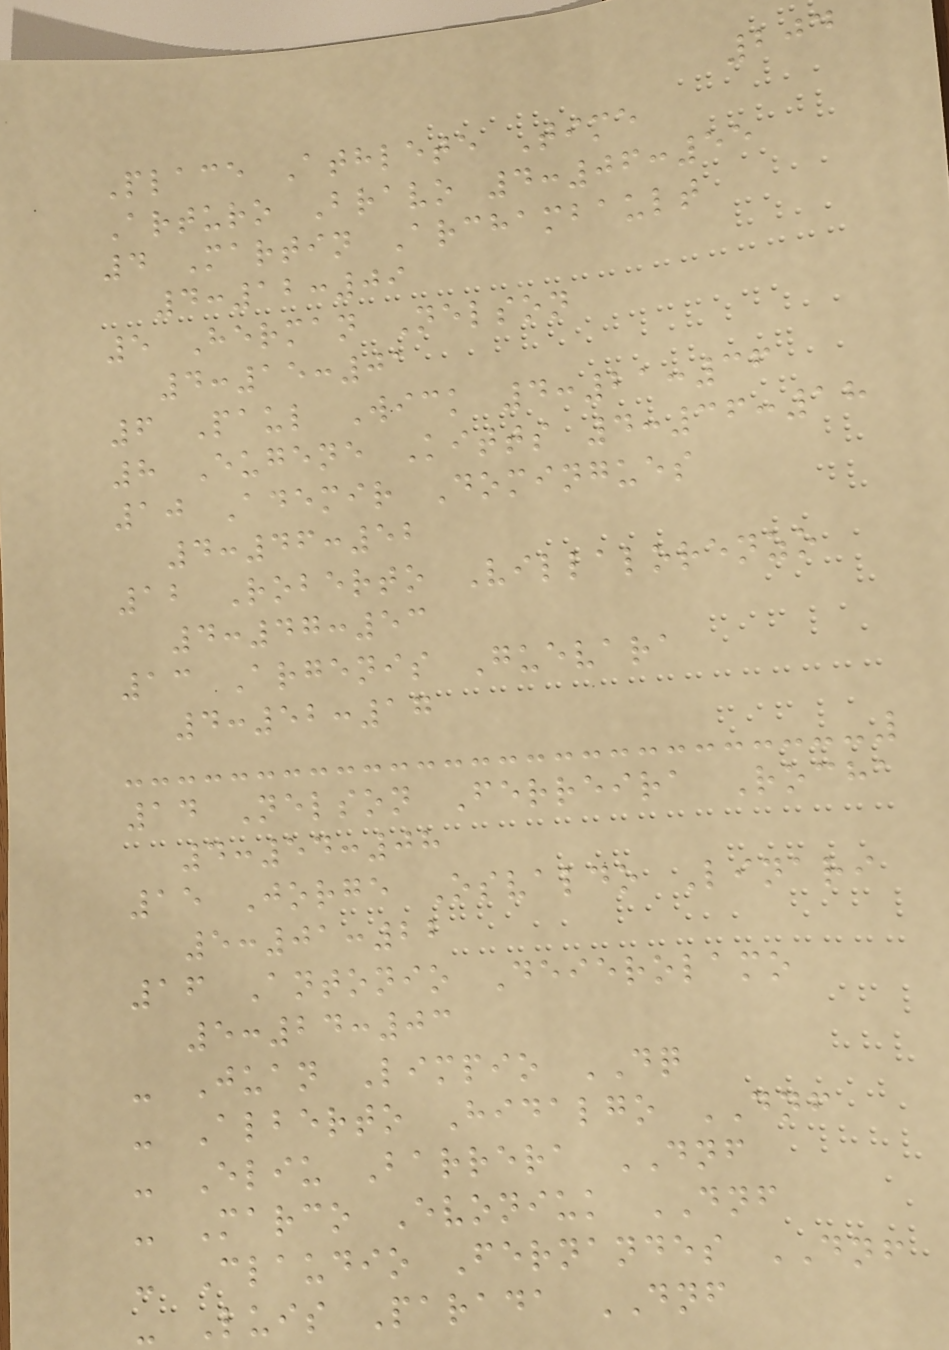204
Place Athlete Time
Arturo Bravo 4:06:55
4 Martin Archambault
4:12:09
5 Herman Nelson
4:15:01
6 Paul Wick 4:21:36
8 Eugene Kitts 4:36:18
10 Ademir Domingues
4:46:52
12 Roberto Villalorenzo
4:47:53
13 Argenis Guevara
4:52:17
14 Nelson Ferreira Rocha
4:54:08
15 Jorge Osvaldo Linari
5:01:22
16 Antonio Deierolamo
5:24:03
- Juan Limpio DQ
- Alberto Hidalgo DNF
- Eliu Barrera DNF
- Marco Evoniuk DNF
- Claudio Fernandes DNF
- Luis Parada DNF
